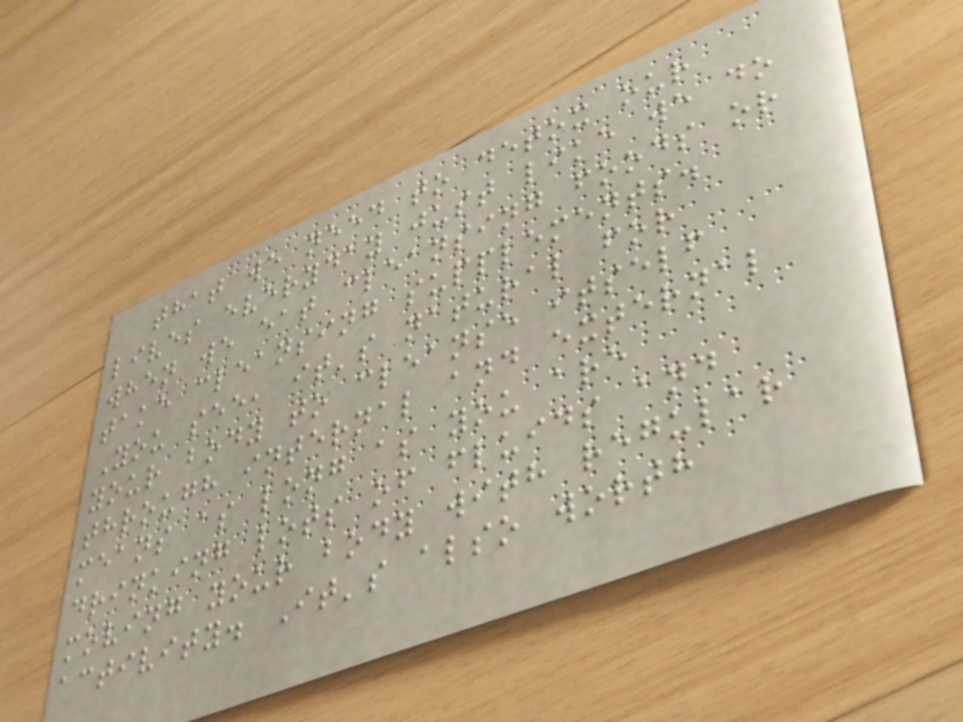that we need to detox our
lives everyday just like we do
when we eat cleansing foods or
take cleansing supplements.
You see, it's natural for
your body to cleanse itself
through internal and external
means as long as you are
drinking lots of fluids and
moving your body with regular
activity. It's also worth
